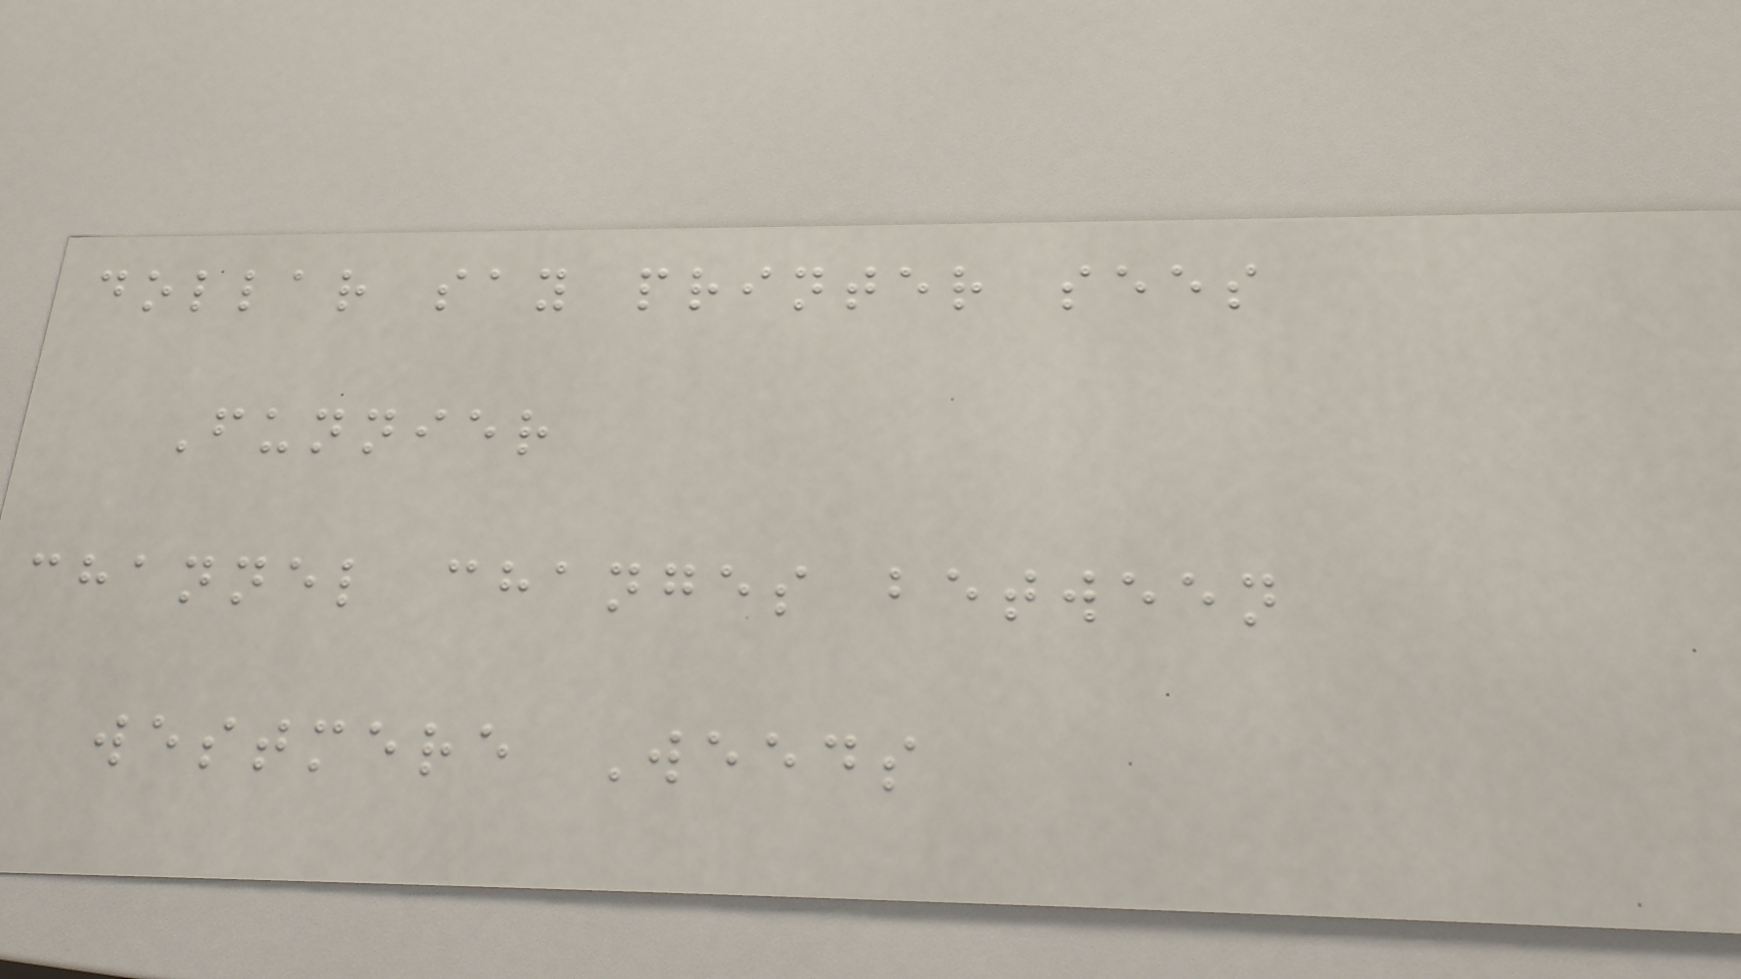dollar say printer sees
Funnier
channel changes between
westmere Weeds
